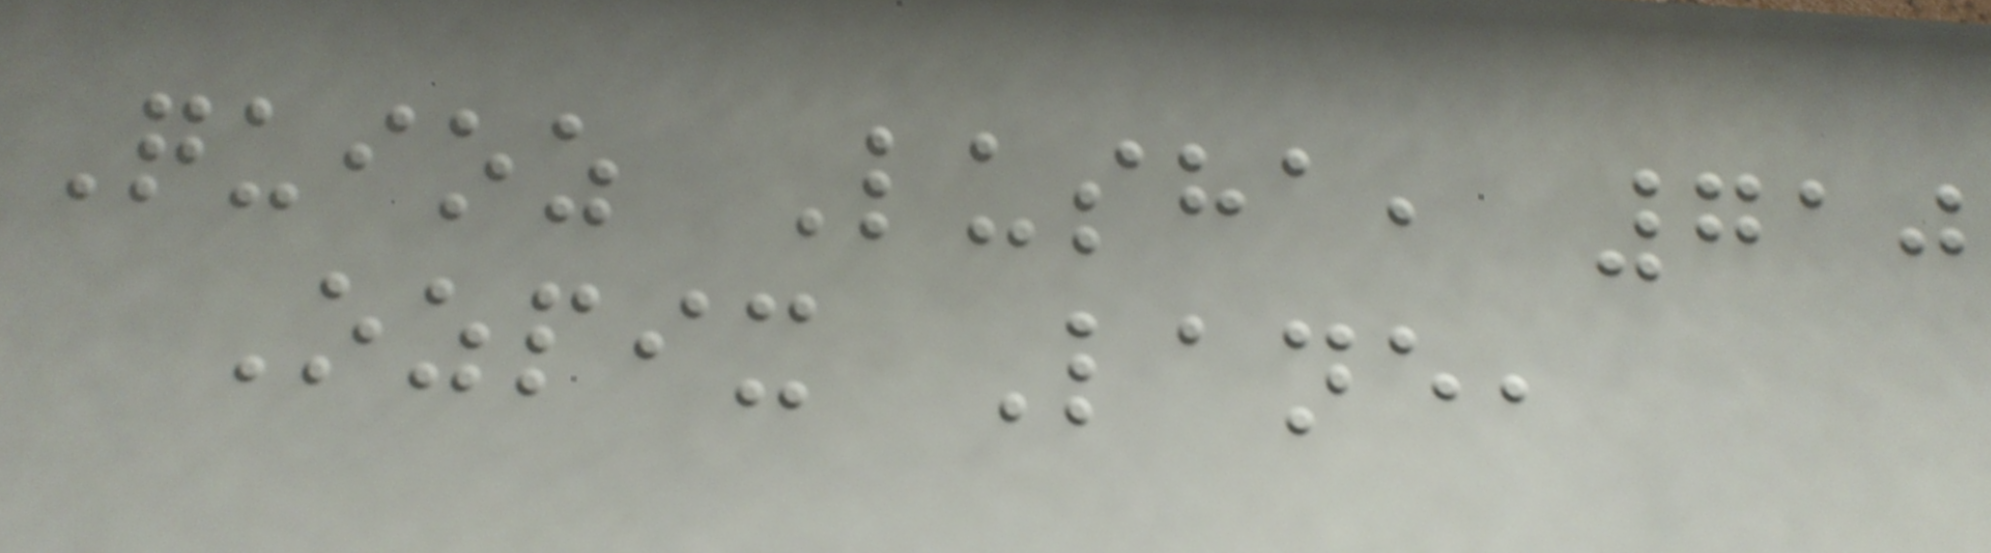Quioz Lusha, 710
Ozpix Lane,
